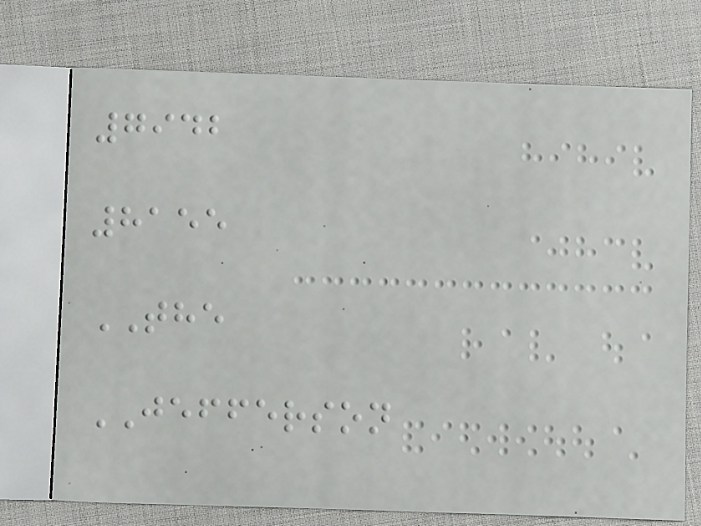7942
8155
THE
JEFFERSON
